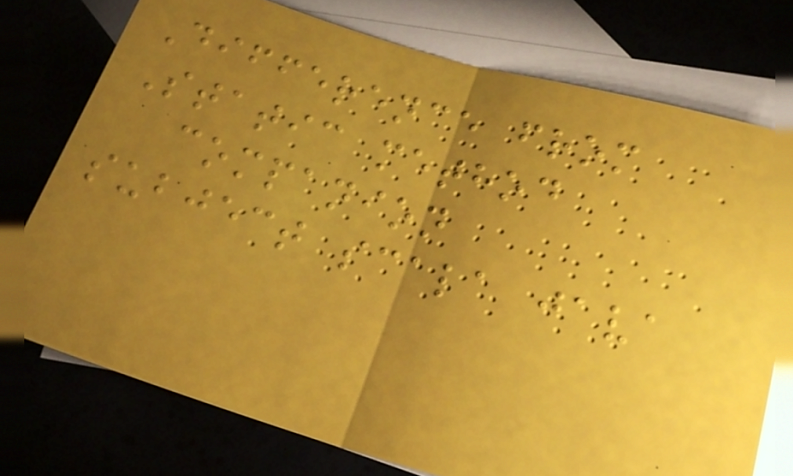Difference from
Static method
companion
subject scala java
